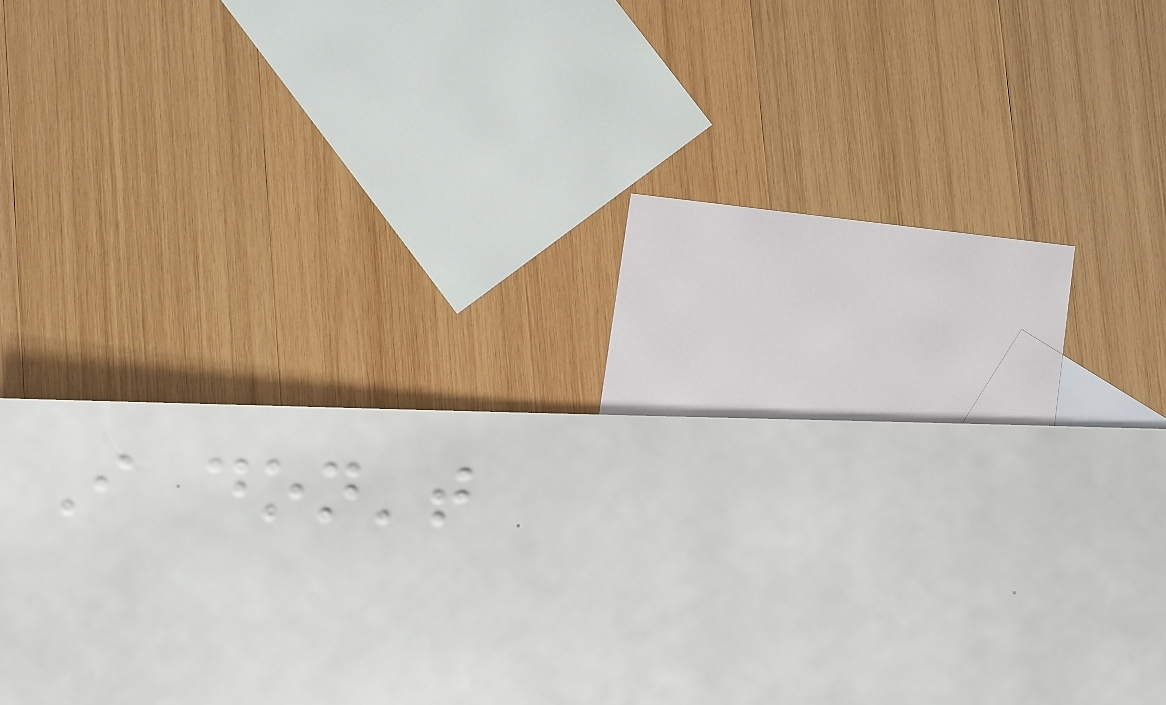I don't
